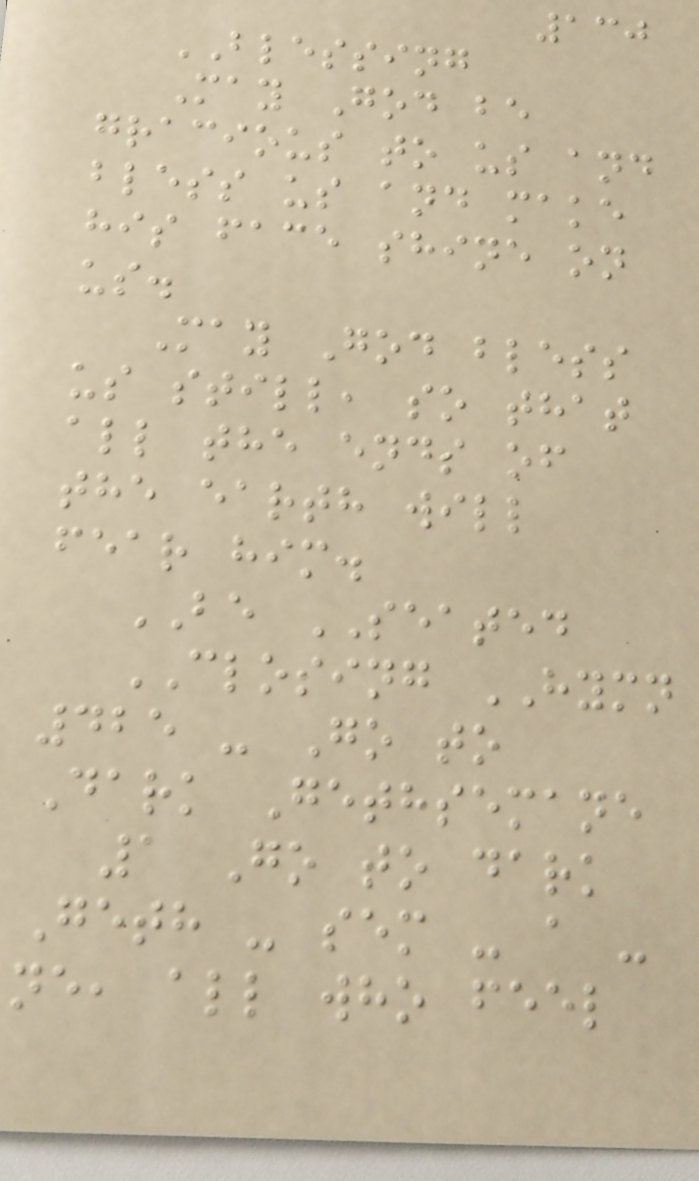130
BLESSING
May God be
gracious to us and
bless us and make
his face shine on
us.
May God bless
us still, so that
all the ends of
the earth will
fear him.
BE SEATED
CLOSING HYMN
425 - Go to
Dark Gethsemane
1 Go to dark
Geth - sem - a -
ne, all who feel
